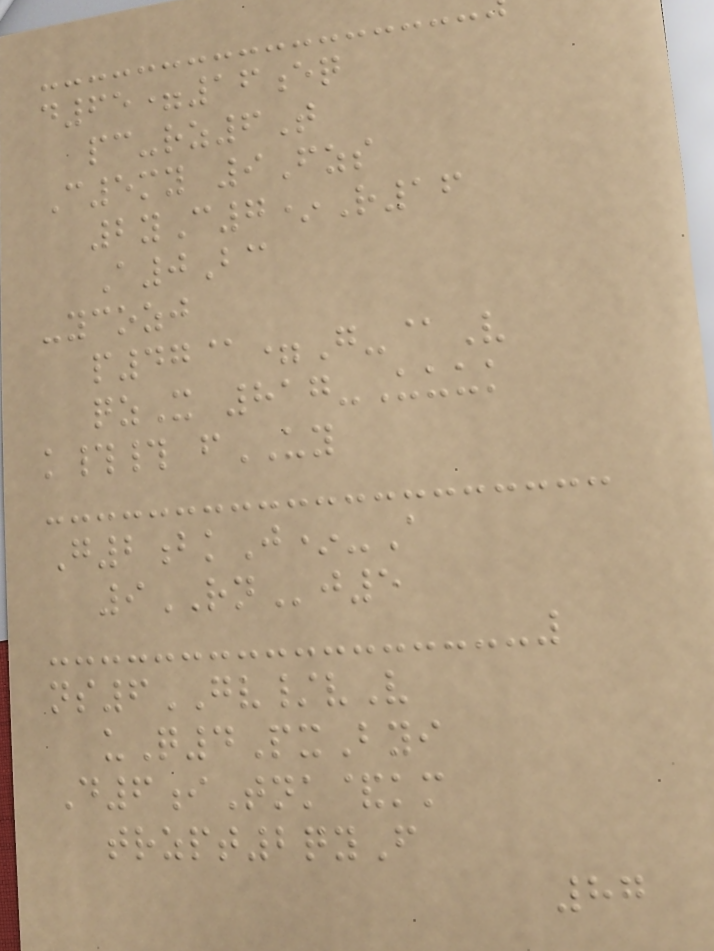d65=16eq
pc-rz6T
C5my 9Fzs
2yC7*R16
A0Bc
-ycozj
p47@=G-@V
qzX 817-Uuuk
k## fUY
G2bkJ*-A
9RNj5
ns6GV/vV
uQ4PxByi
D6iTnk&km
trzpt2qyF
87
